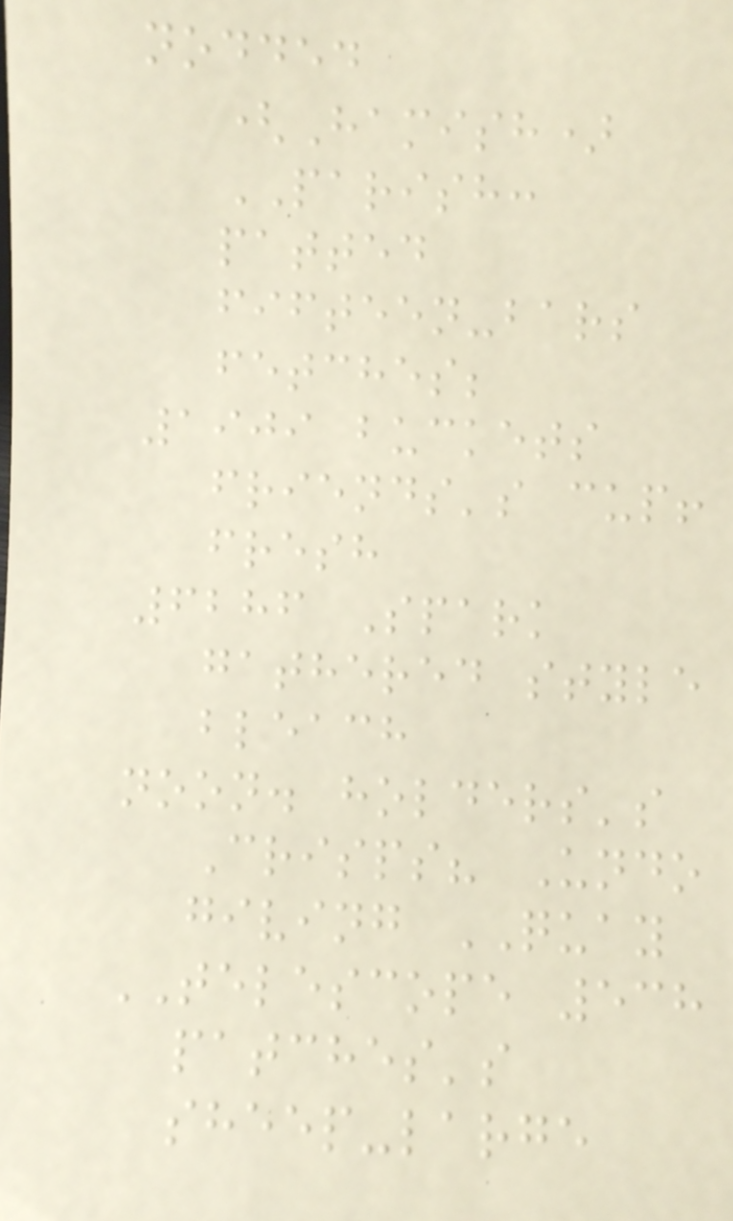nodded
(Hamish)
PARISH:
patted
fifteen-bars
fetches;
1909 buckets
friends's cup!
fresh
6286 Spark
gathered style
bleach
noon. holders's
Crisps? Undo
giving QUAY
TELESCOPE 538
patches's
sheep-large
